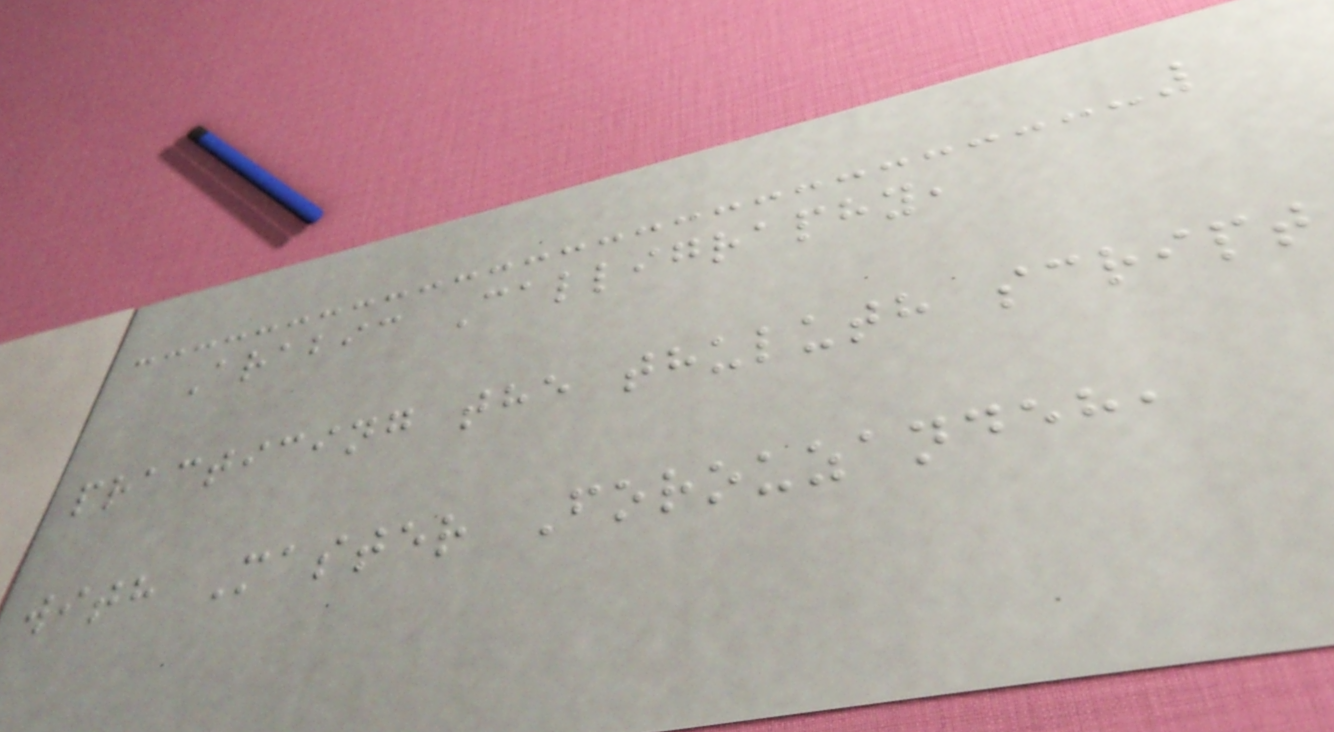Arabic Calligraphy,
practicing the thuluth script
with Master Forouzandeh,
